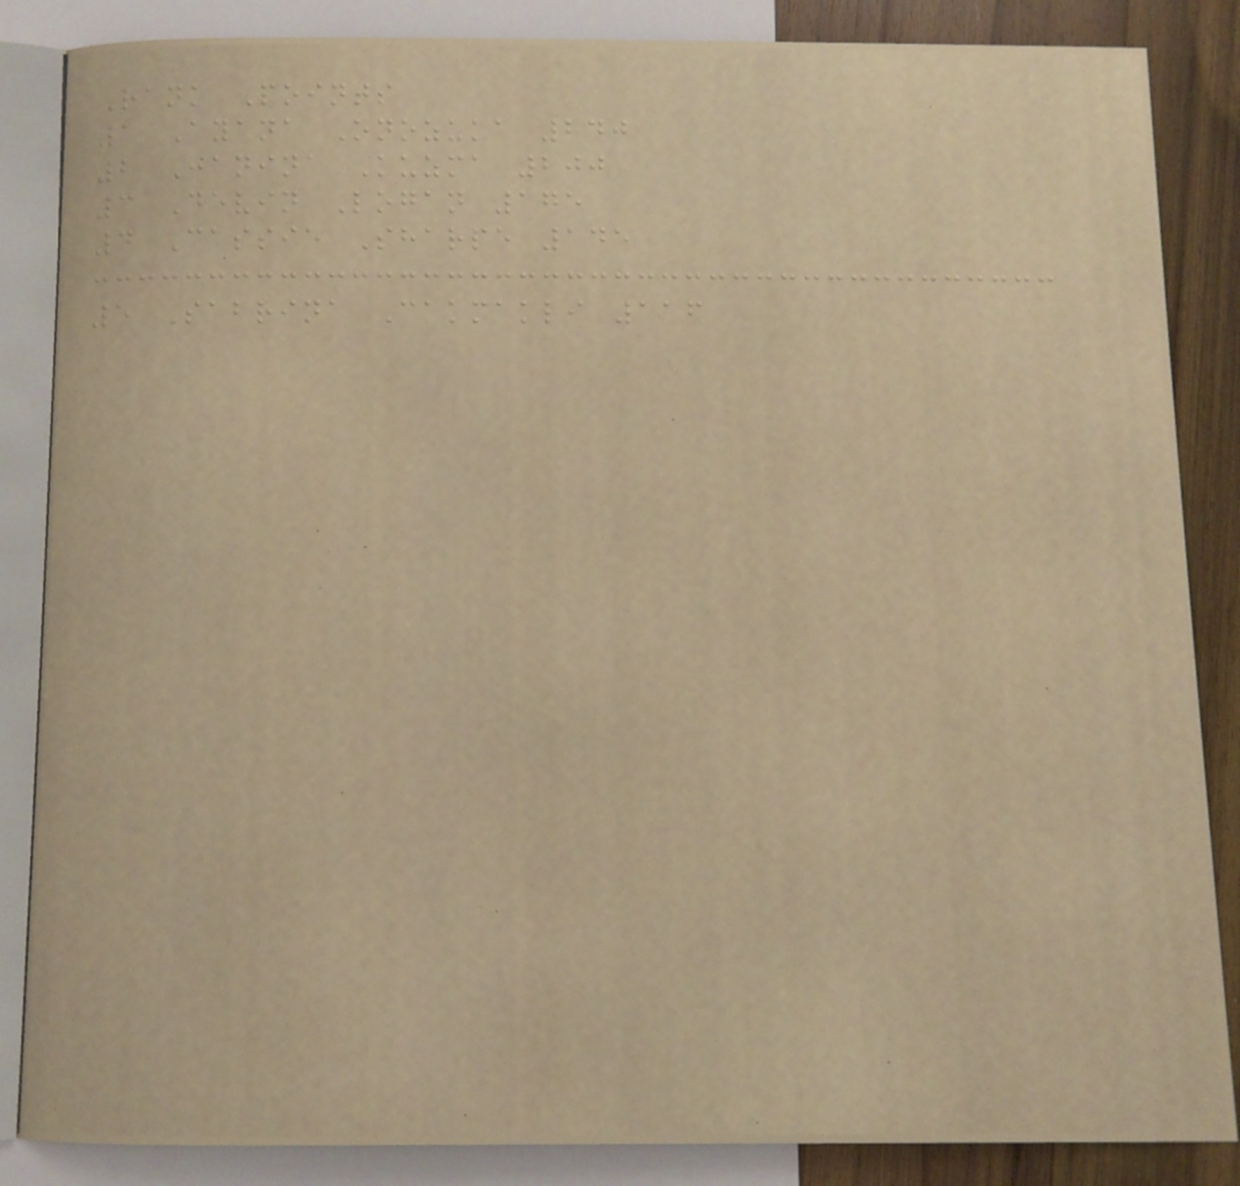Rank Points
1 Ayana Onozuka 240
2 Janina Kuzma 200
3 Devin Logan 175
4 Cassie Sharpe 145
5 Sabrina Cakmakli 116
